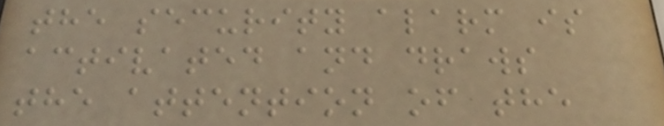the security alarm is
activated and draws
the attention of the
